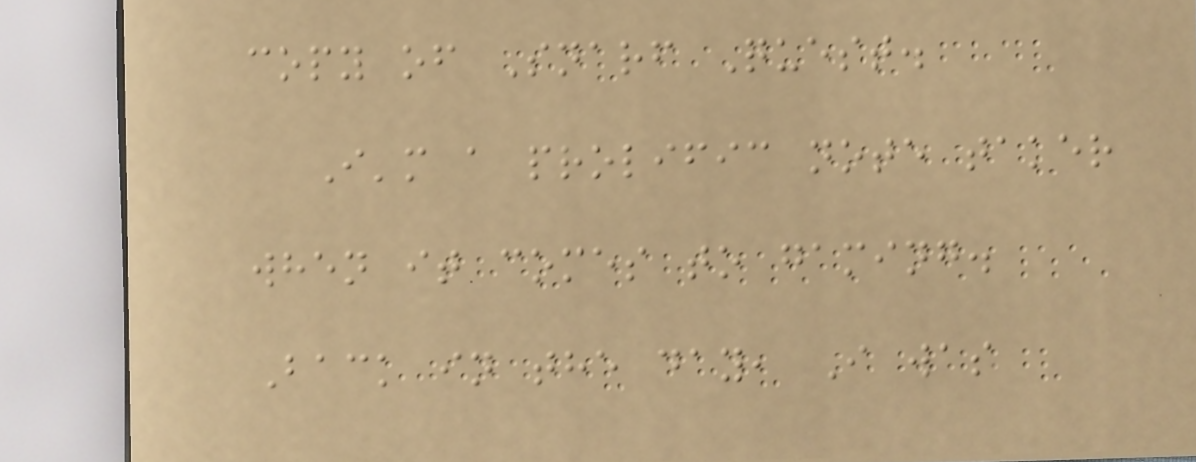copy of Snarf Quest.
I'm a prolific note taker
when it comes to gaming.
Back in the day, I was
